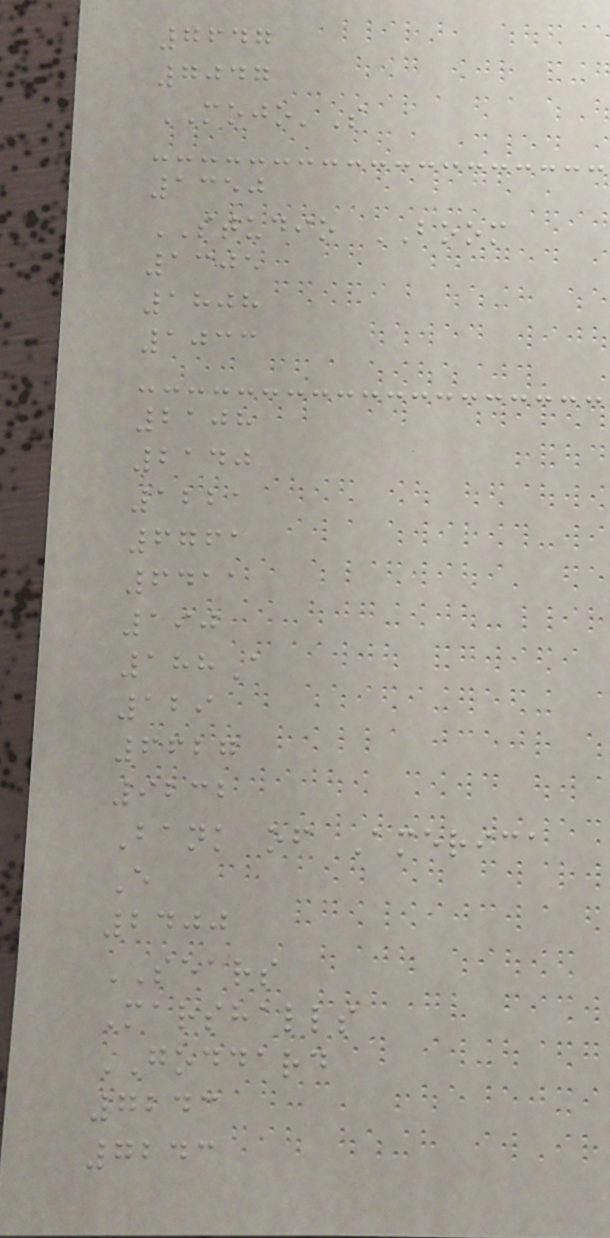7647
7047
MOJO'S
1350
STUDIO BOOM
1305
1808
1033
2108
2140
1221
6761
6411
190
188A
129
6627
9232
Bank of America
E
2400
SEARS
Marshalls
GODDARD
7243
7243
